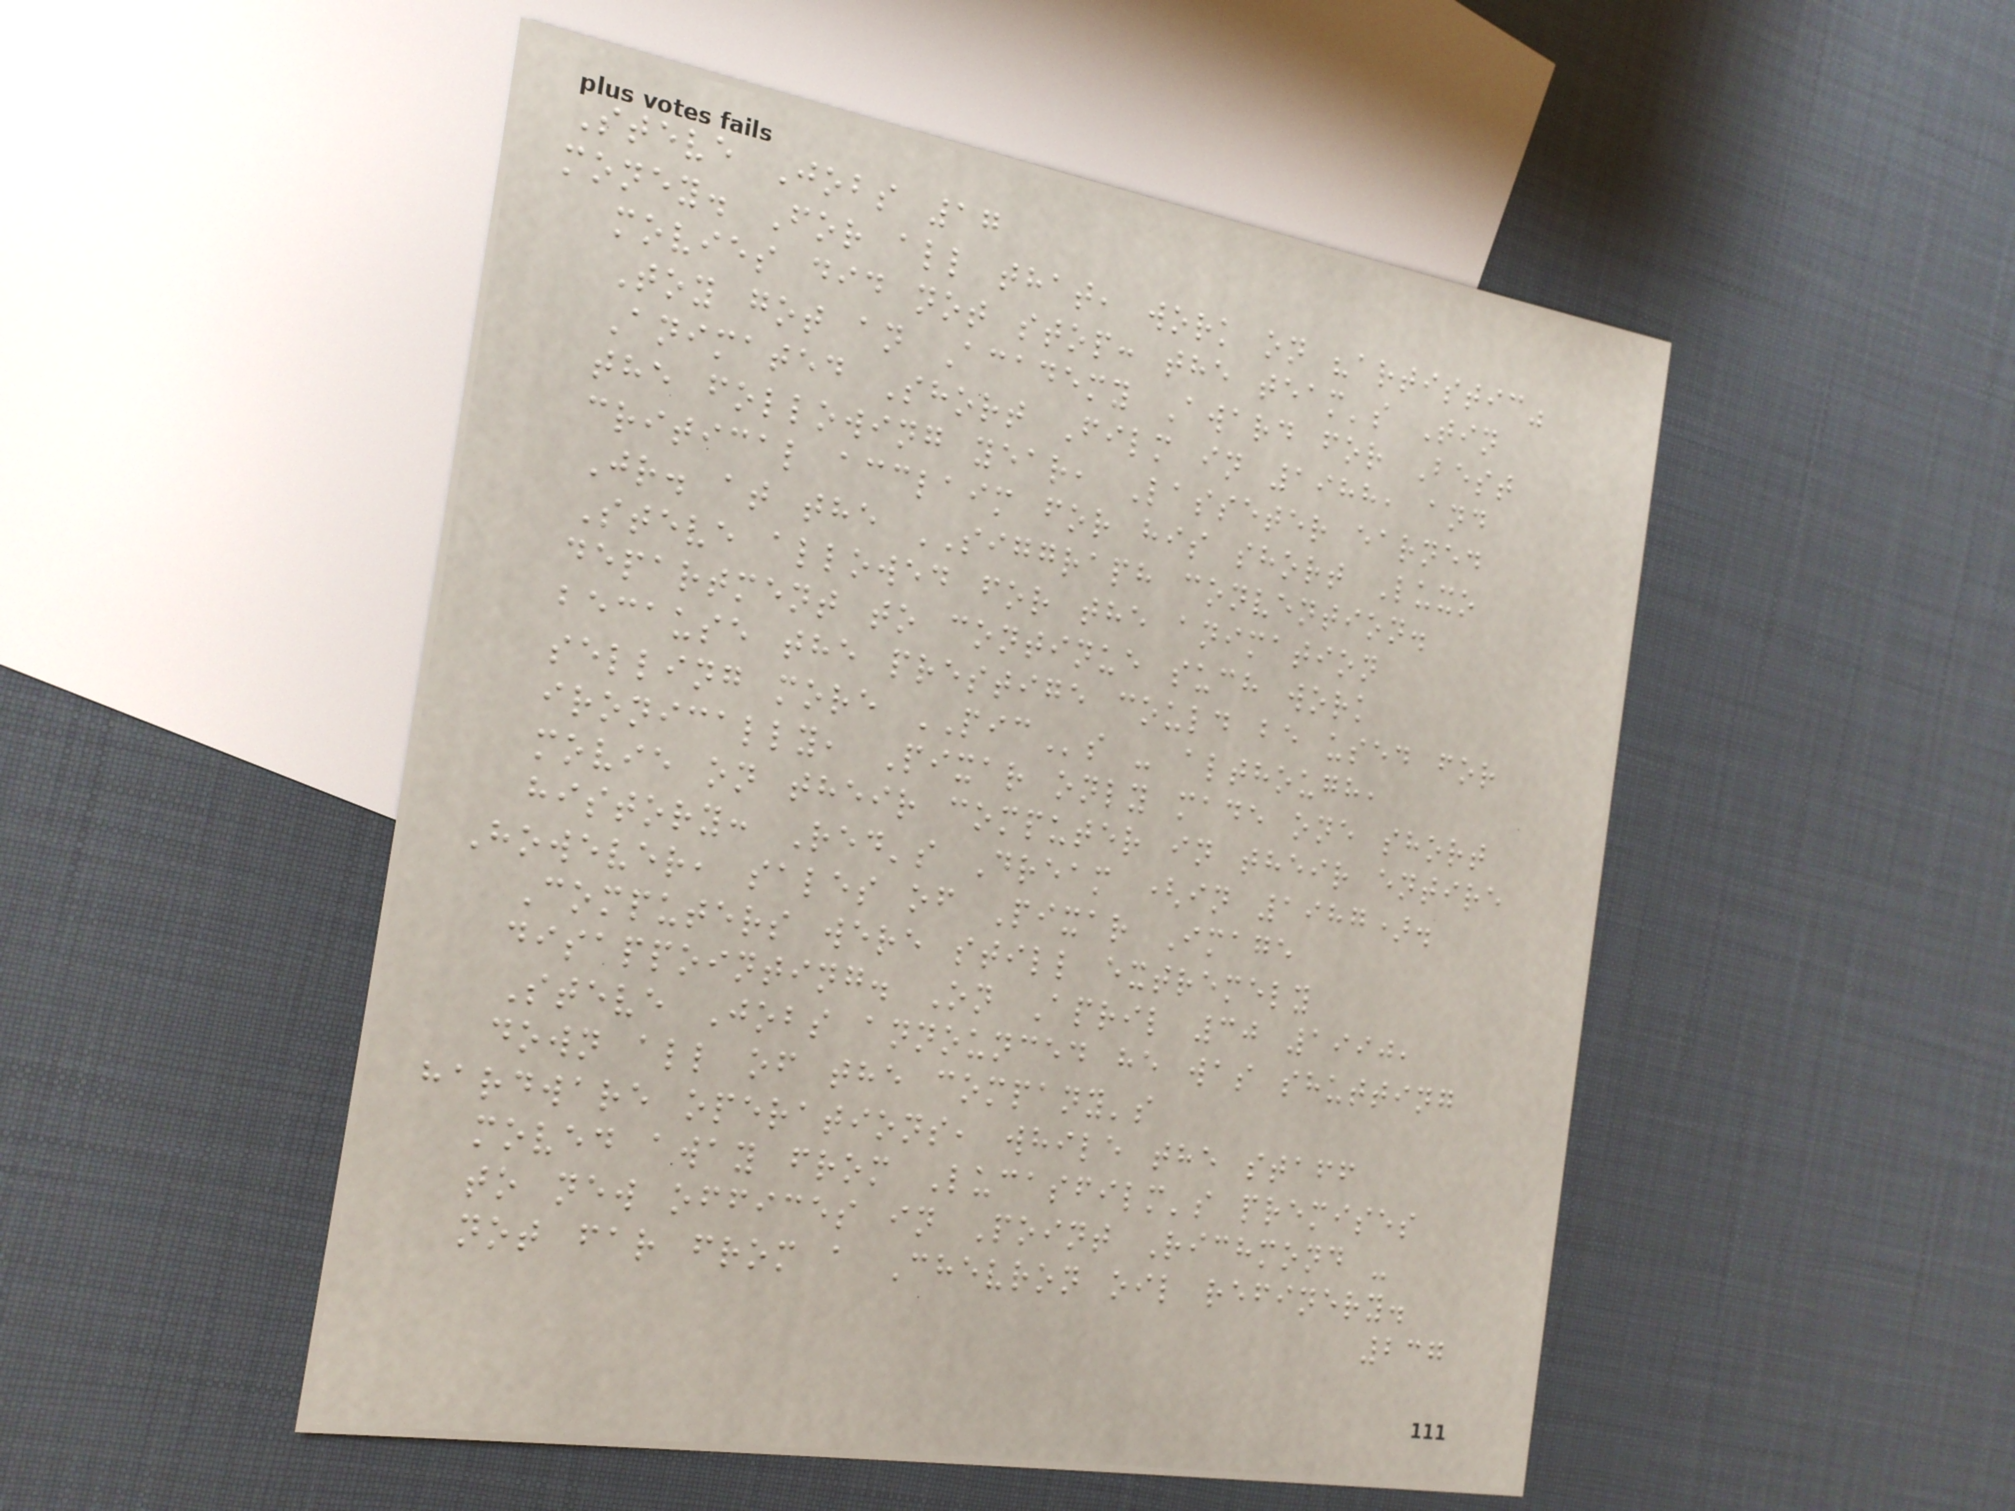Steve Jobs 17
money. For all that, work on "artistic"
movies did not stop: the team's Tin
Toy got an Academy Award for Best
Animated Short Film in 1988, and
the following year, Lasseter earned
critical acclaim for his short Luxo
Jr. at the SIGGRAPH convention.
Steve allowed for the animation
department to continue such work
because the prestige could be used for
selling more PICs - although,
ironically, Pixar only made one short
movie on their computer in their entire
history: Red's Dream (in 1987).
However, sales of Pixar Image
Computers were still extremely
disappointing. On April 30 1990,
Steve Jobs announced he was shutting
down all of the company's
hardware operations, while the staff
moved away from Lucasfilm's premises
to new offices in Point Richmond -
not far from a Chevron oil refinery.
237
